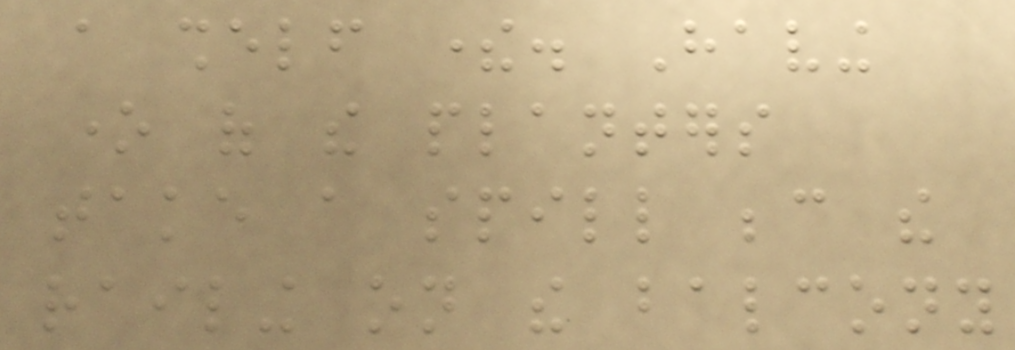a shelf there. Having
one of the planters
take a spill because the
railing on the balcony
